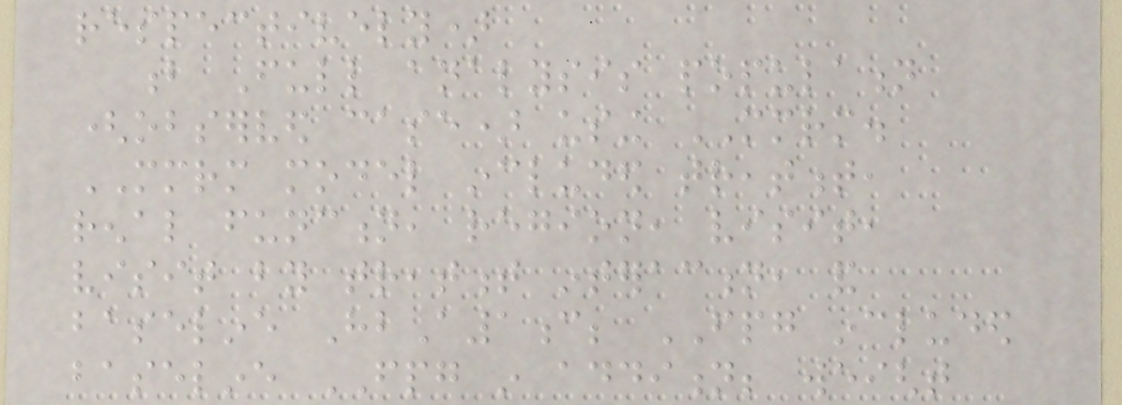respectively)
b Full analysis population
(observed case) using MMRM.
MMRM model included treatment,
renal function, region, visit,
visit by treatment interaction, and
baseline HbA1c; FPG included
baseline FPG in addition; weight
